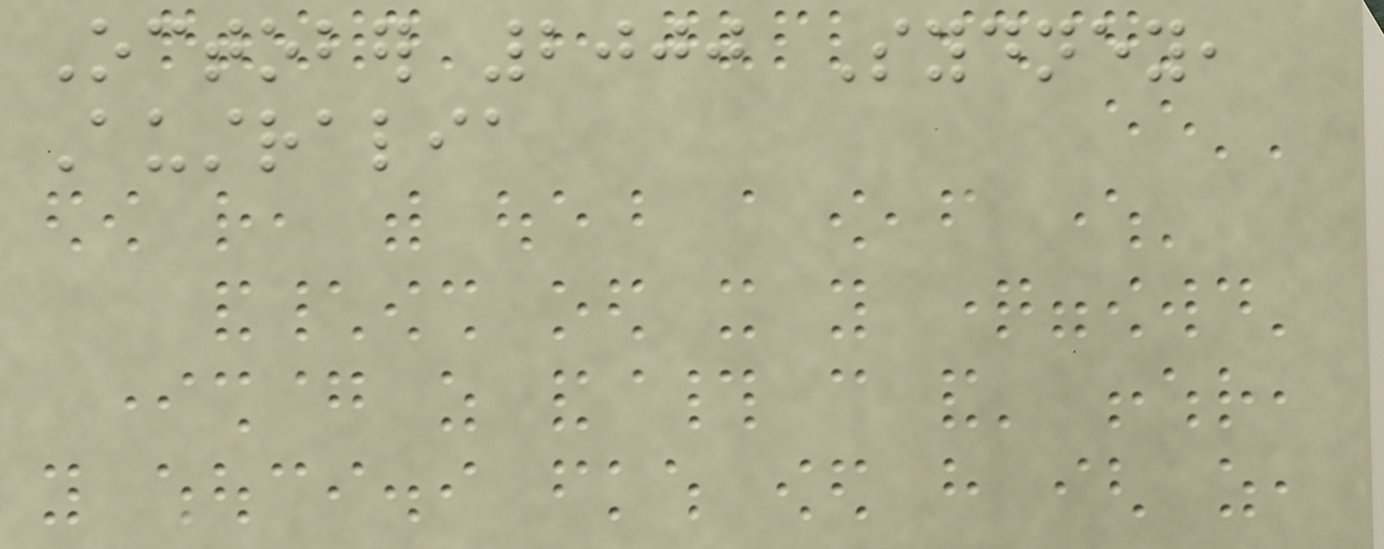October 2000 Sydney,
Australia
